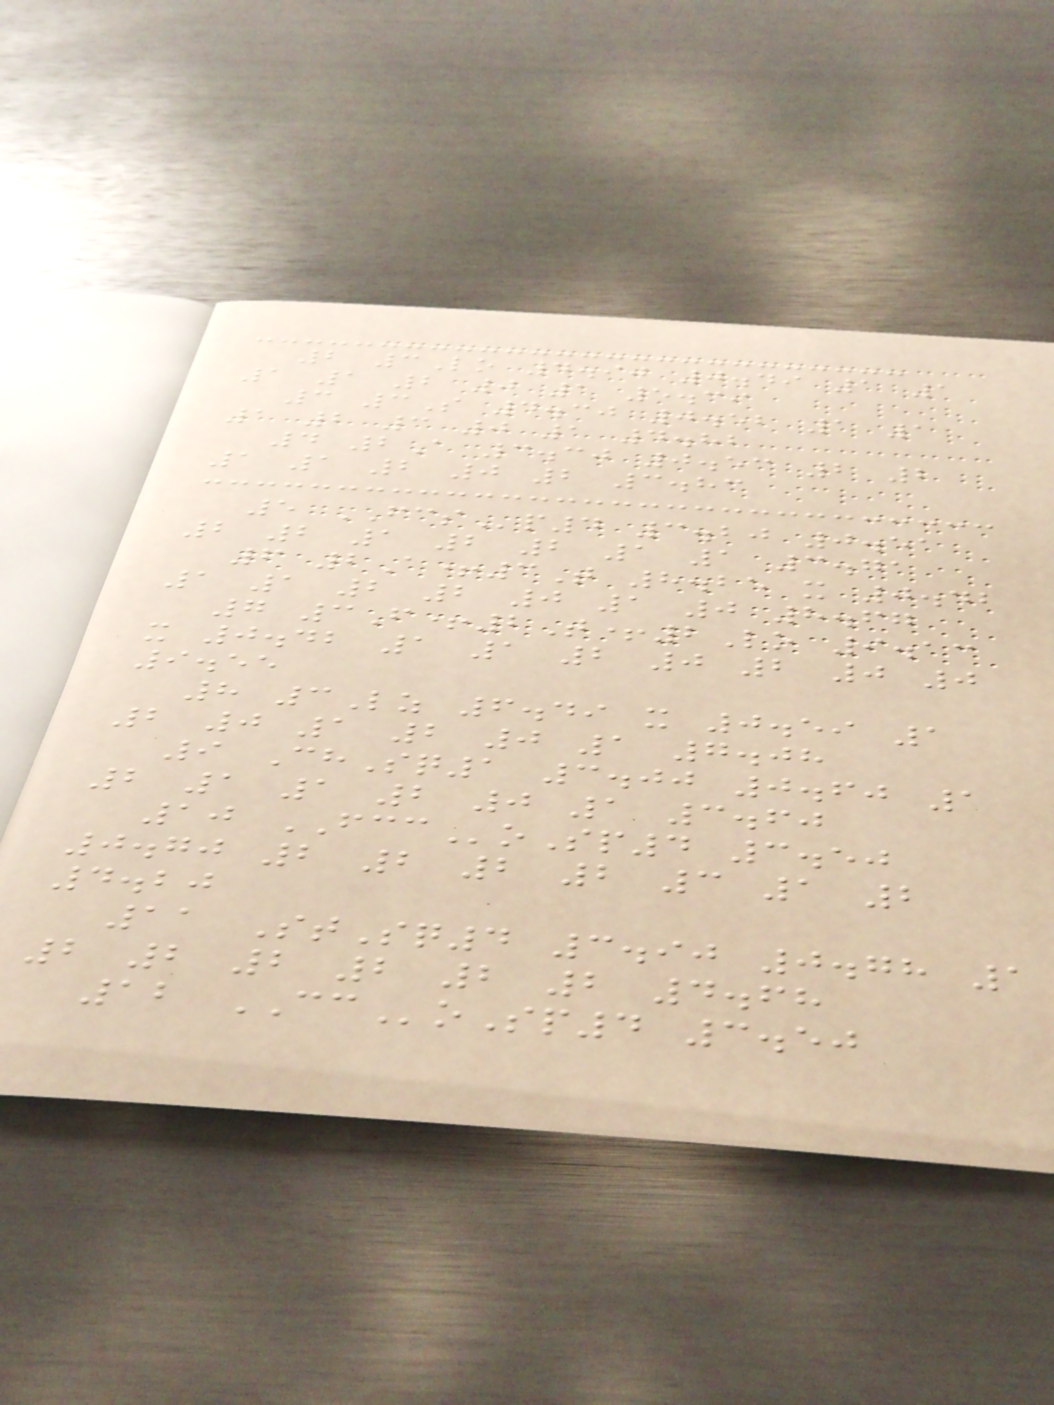2 3Lo 4.90 0.49 1 1
1 1 2 0 1 5.39
3 3S 4.30 0.52 1 1
1 2 3 0 1 4.82
4 2A 3.30 0.53 2 2
1 1 2 0 2 3.83
5 FCSp4 3.20 0.51
2 2 1 2 2 1 1 3.71
6 2A+3T 8.25 x 0.42
1 1 2 2 0 1 0 8.67
7 3F+2T+2Lo 9.13
x 0.42 1 1 2 0 2 0 0
9.55
8 3Lz 6.49 x 0.59 1
2 0 1 2 0 1 7.08
9 ChSq1 3.00 0.60 1
2 1 1 2 0 1 3.60
10 FCCoSp4 3.50
0.70 2 2 2 2 3 1 2
4.20
11 StSq4 3.90 0.78 1
2 2 2 2 2 2 4.68
12 CCoSp4 3.50
